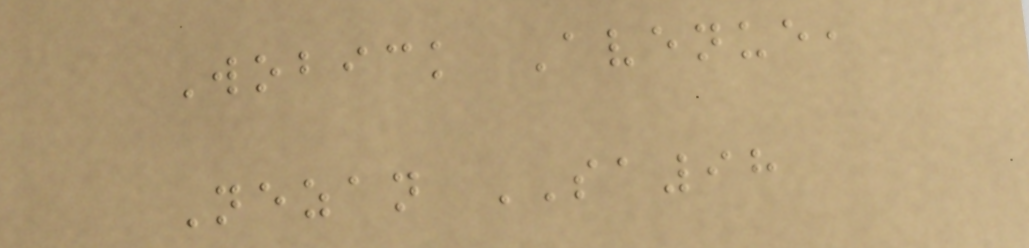Wobick Avenue,
Nezan SA98
